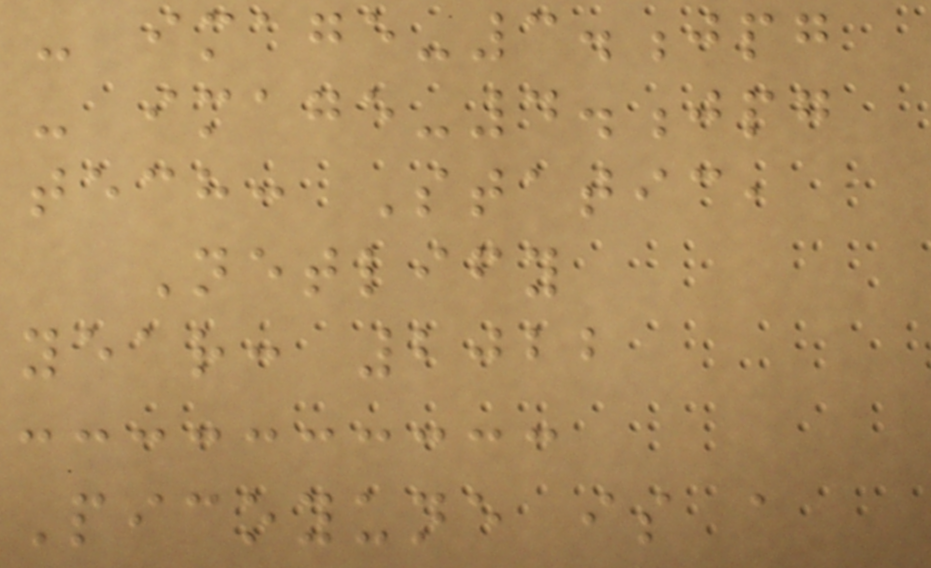- image-3.jpg
- image-4.jpg
tech: Static,
Netlify
year: 2022
Picoyune is a
